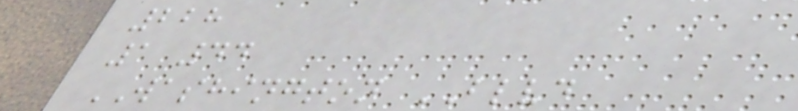228
1 44
WASHINGTON BLVD
